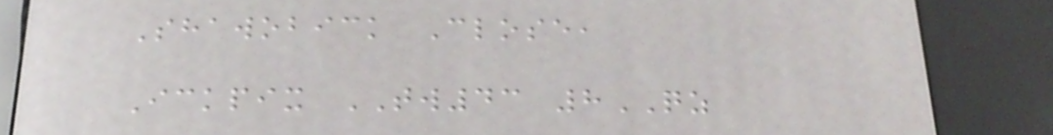Shawobick Close,
Ickpix TW43 8QZ
